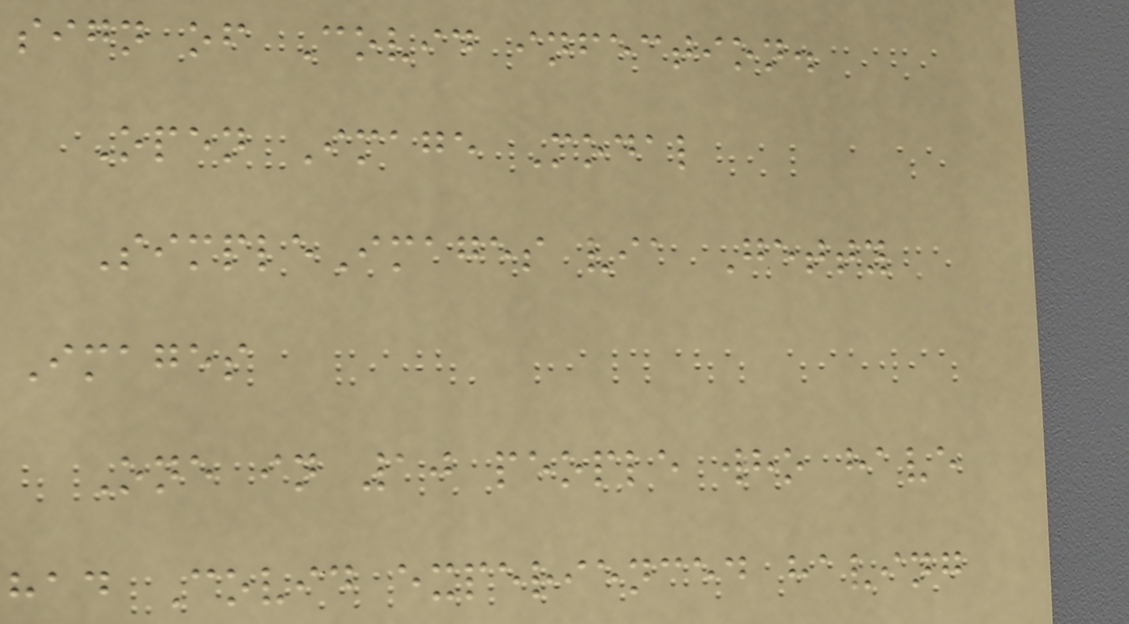sign of Covid infection.
Open Image Modal
SimpleImages via Getty
Images
One in 10 people who have
had Covid experienced having
